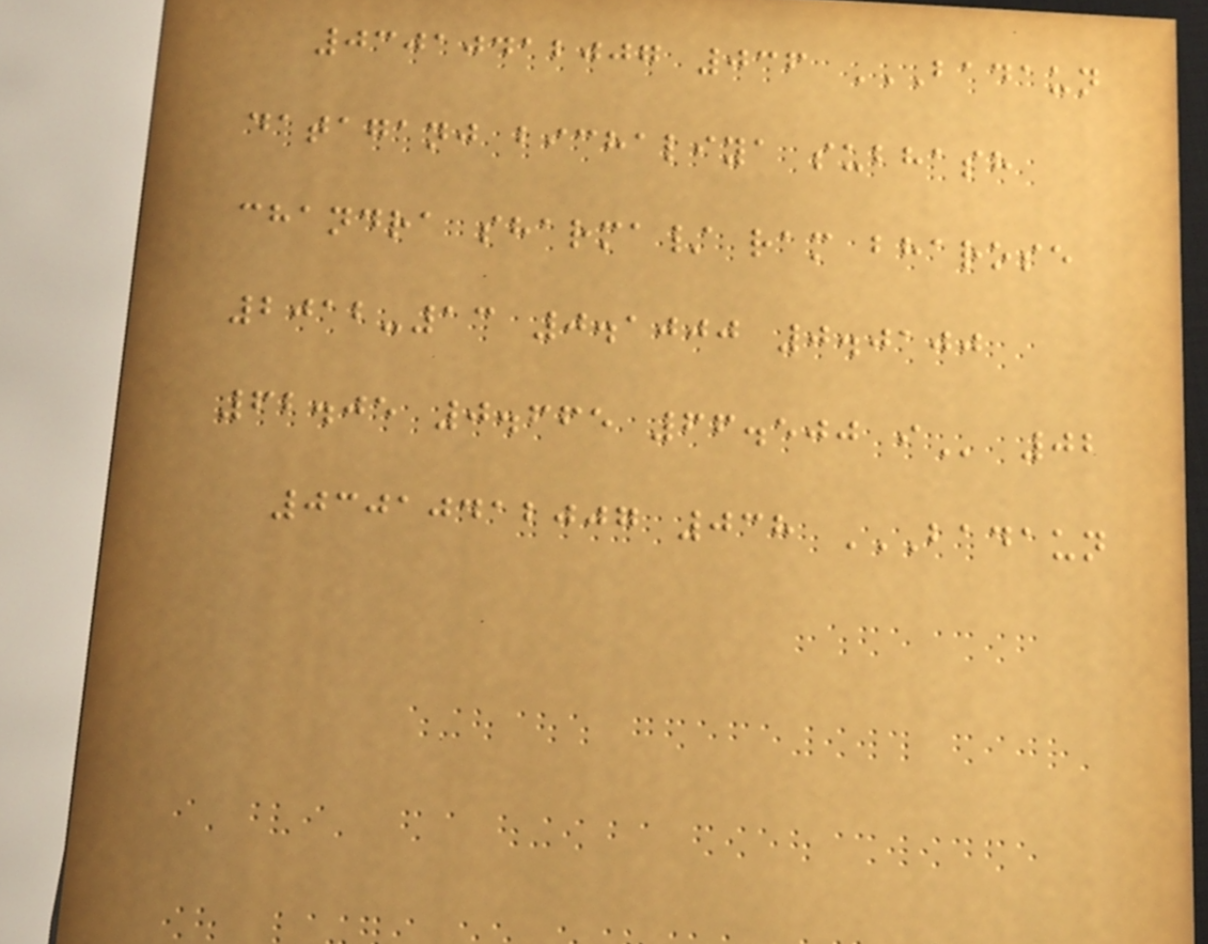03010412007 036 BADAUN
DATAGANJ BICHALIYA SUBHASH
CHANDRA SHARMA/ RAM BHAROSE
2012-13 0.1000 0.0100
62.05 0.665 66.500 I 02
03010412007 038 BADAUN
